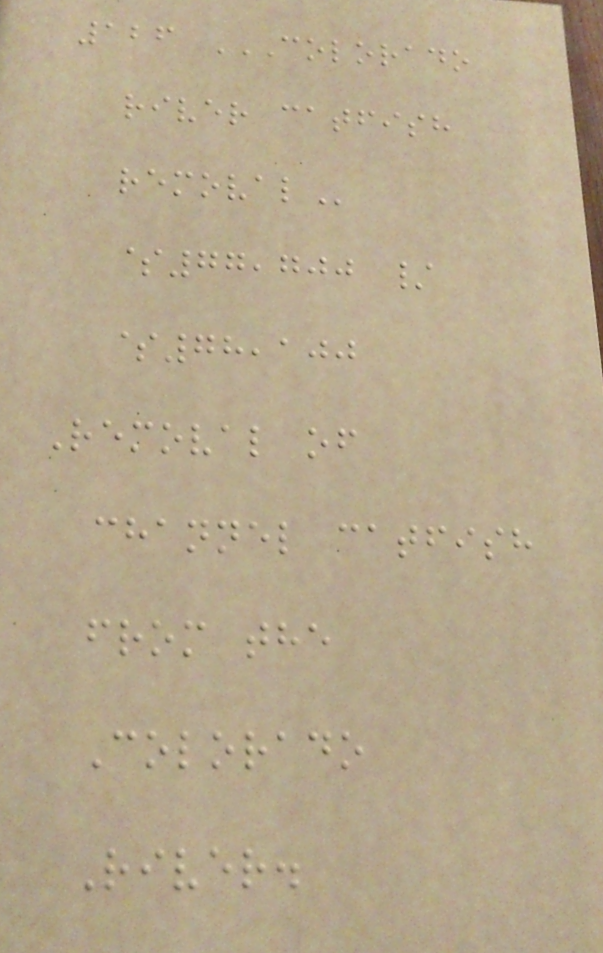126 COLORADO
RIVER CATFISH
REMOVAL
$77,700 /
$78,100
Removal of
channel catfish
from the
Colorado
River.
